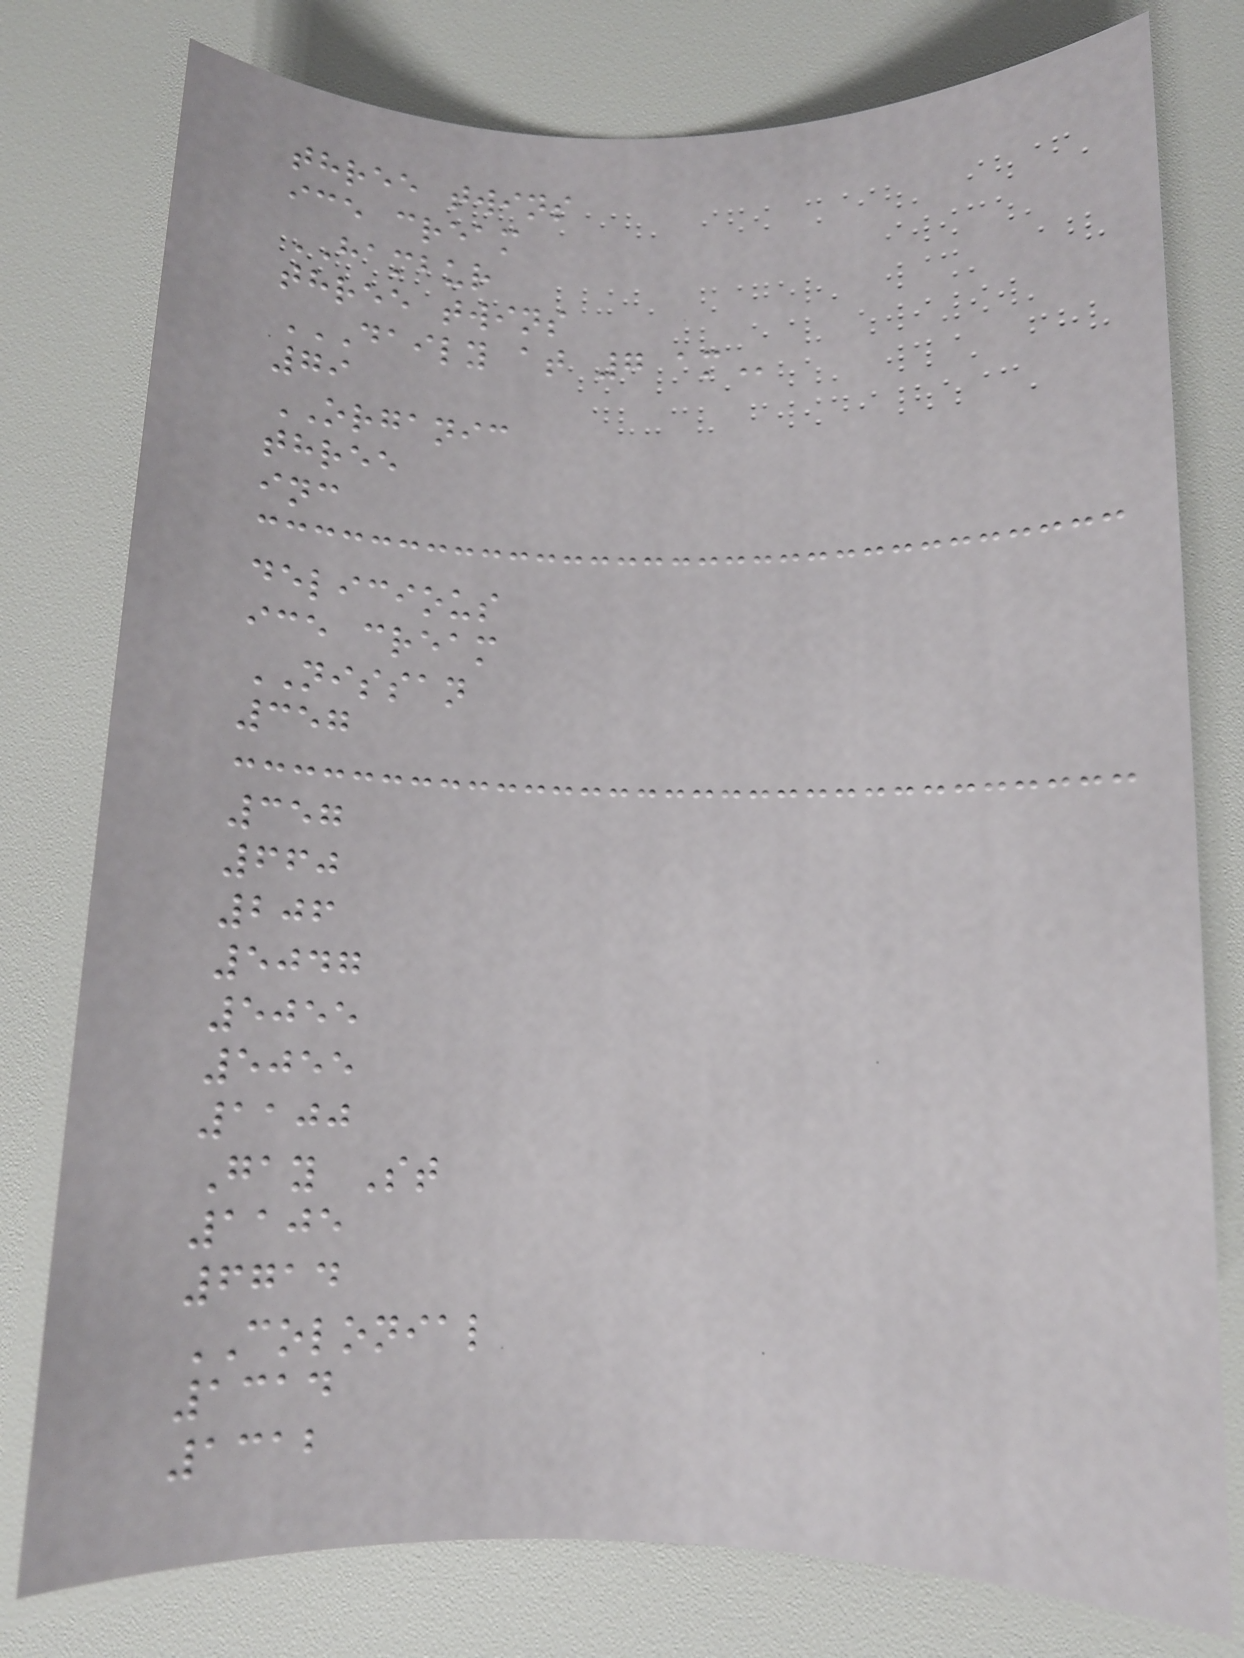three twins
ice cream
HAMBUR
three twins
DAILY AT 7 AM
79
ORGANIC
three
inc
delicious
ice cream
NISSAN
357
357
660
206
5047
5055
5055
1100
Gay St
1105
6714
COLONIAL
1314
1312
